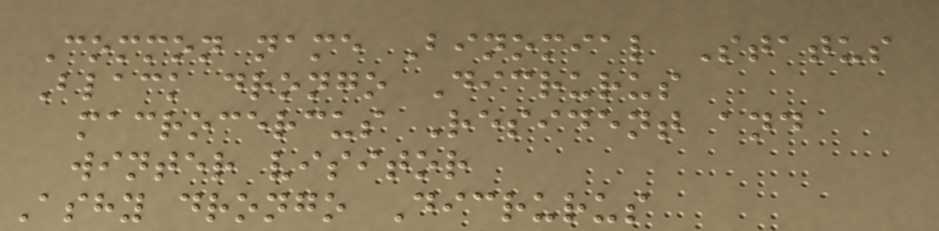Common name Binomial Status
Black drongo Dicrurus
macrocercus Resident and
winter visitor
Ashy drongo Dicrurus
